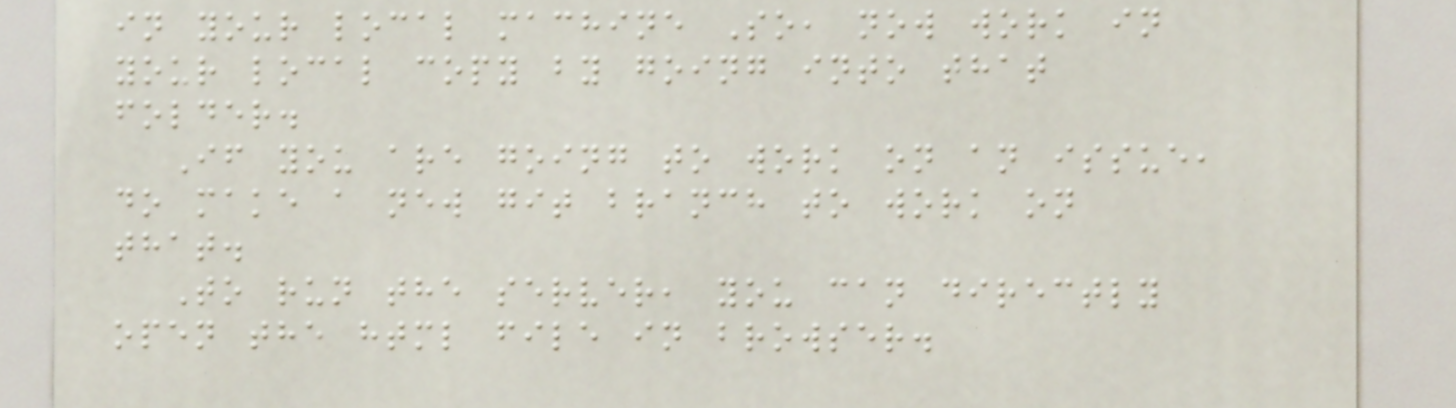in your local machine So, now work in
your local copy by going into that
folder.
If you are going to work on an issue,
do make a new git branch to work on
that.
To run the server, you can directly
open the html file in browser.
